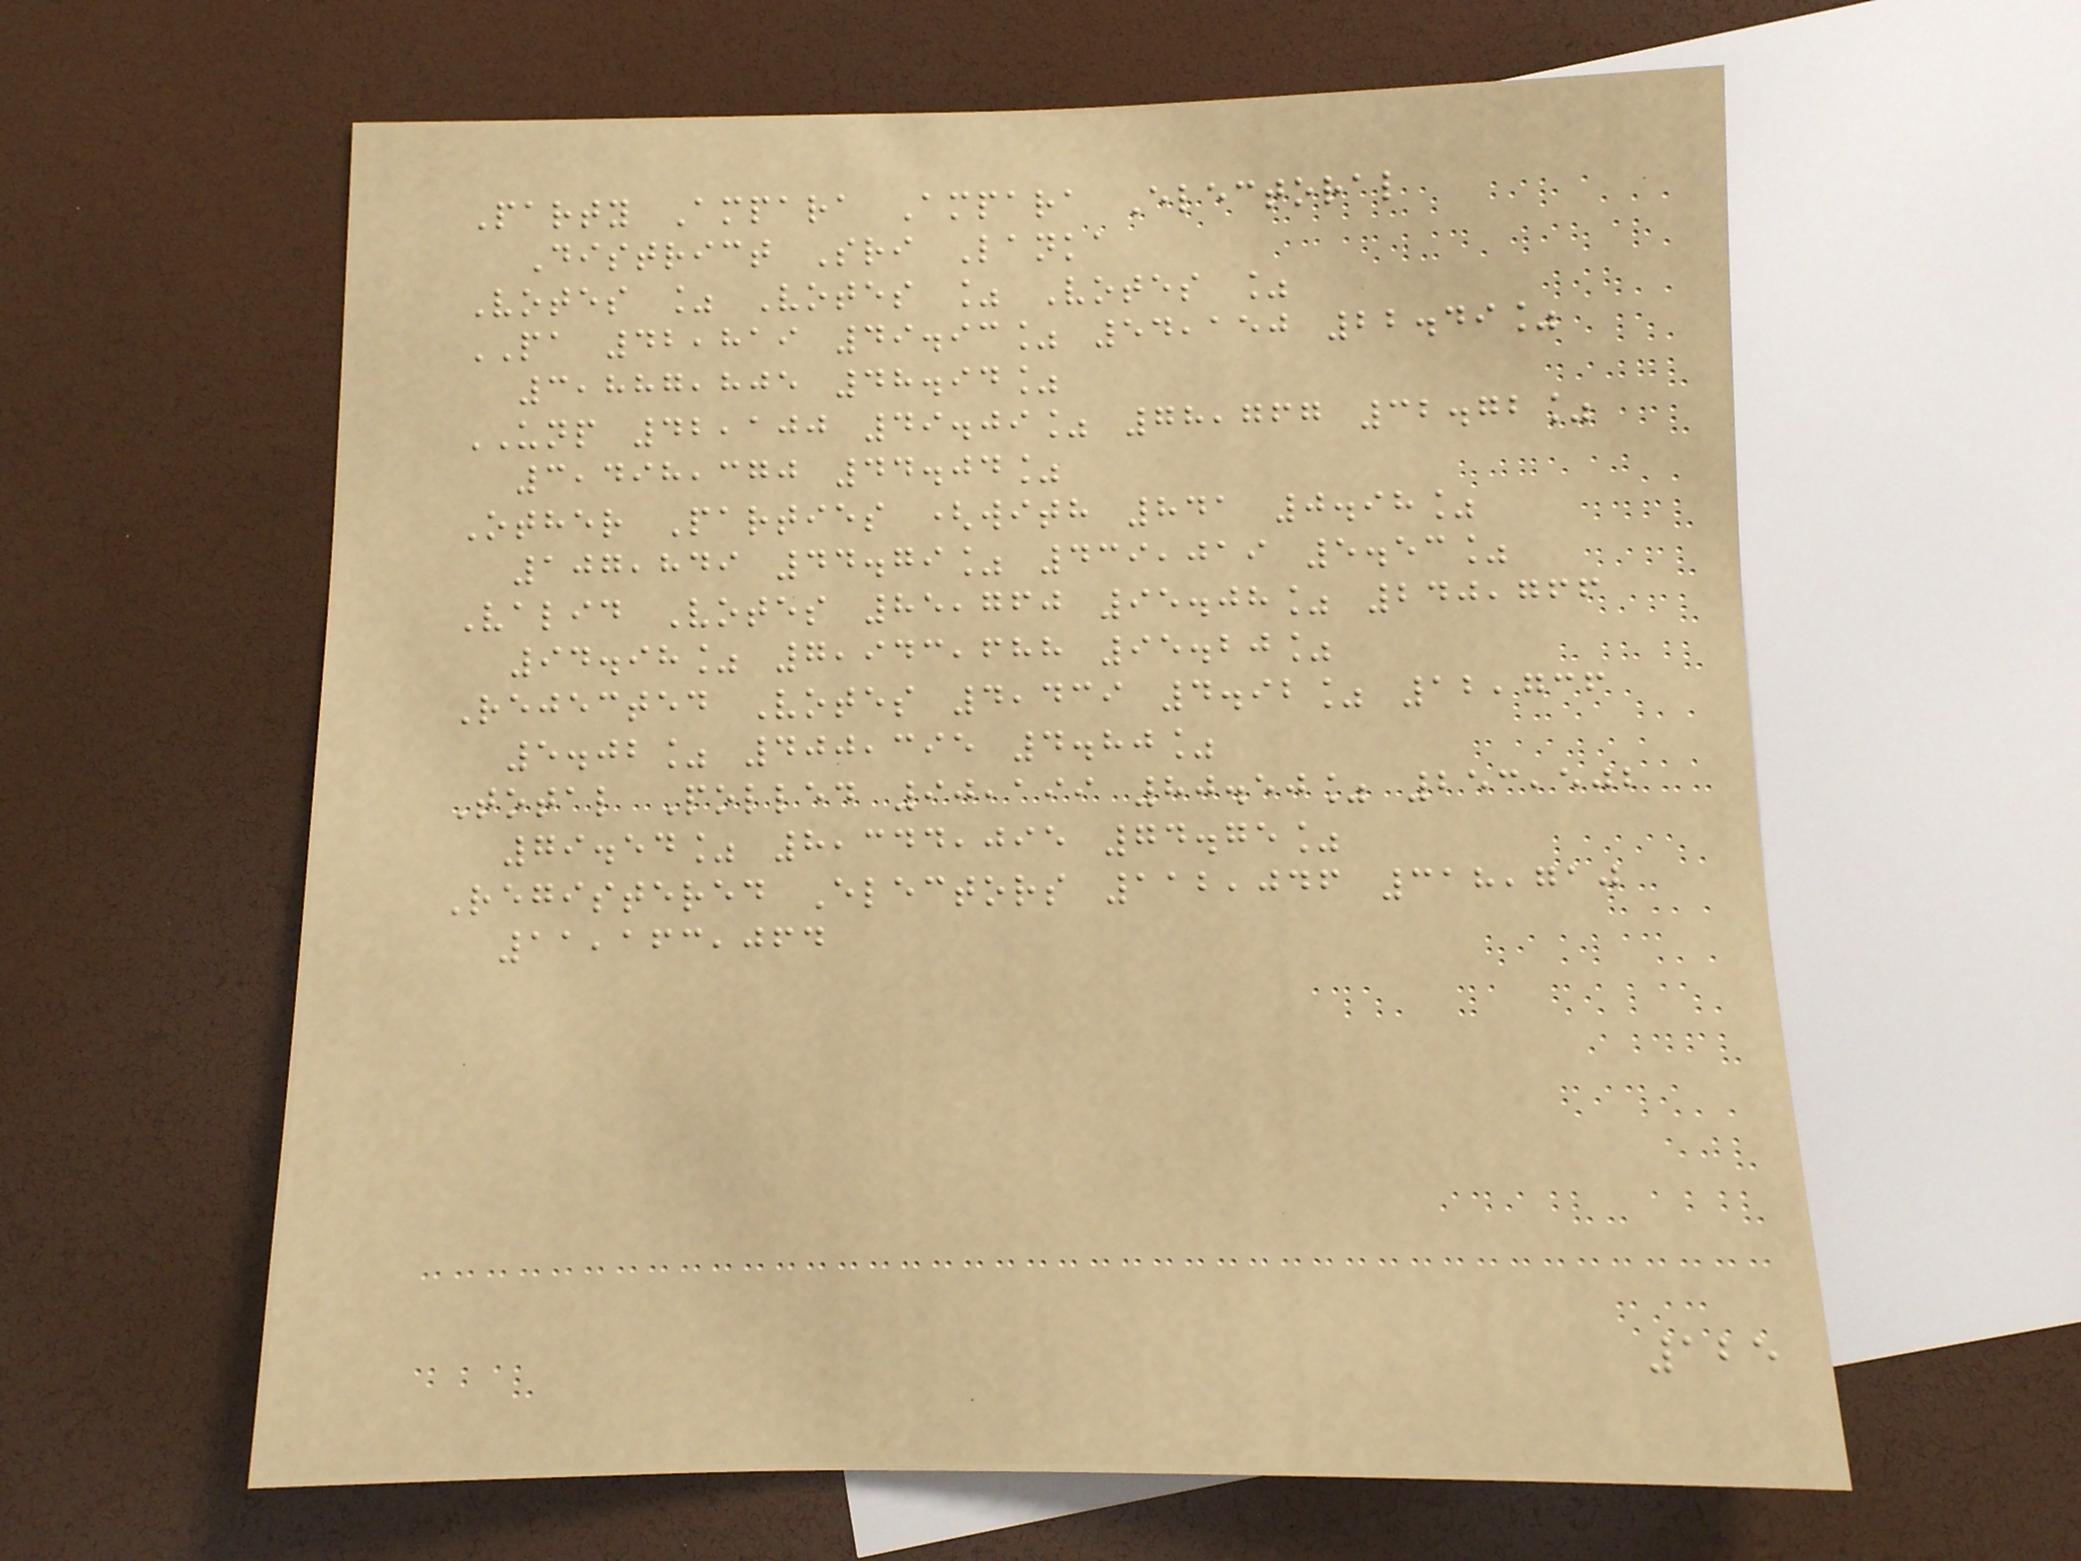Party Ampara Ampara Electoral
District Sri Lanka
Votes % Votes % Votes %
PA 42,819 49.93% 54,150 22.49%
3,887,805 48.94%
UNP 42,100 49.09% 78,767 32.72%
3,498,370 44.04%
Other Parties (with 841 0.98%
107,849 44.79% 439,019 5.53%
Valid Votes 85,760 95.08% 240,766
94.98% 7,943,688 95.20%
Rejected Votes 4,439 4.92% 12,736
5.02% 400,395 4.80%
Total Polled 90,199 80.50% 253,502
79.54% 8,344,095 74.75%
Registered Electors 112,046 318,710
11,163,064
125
